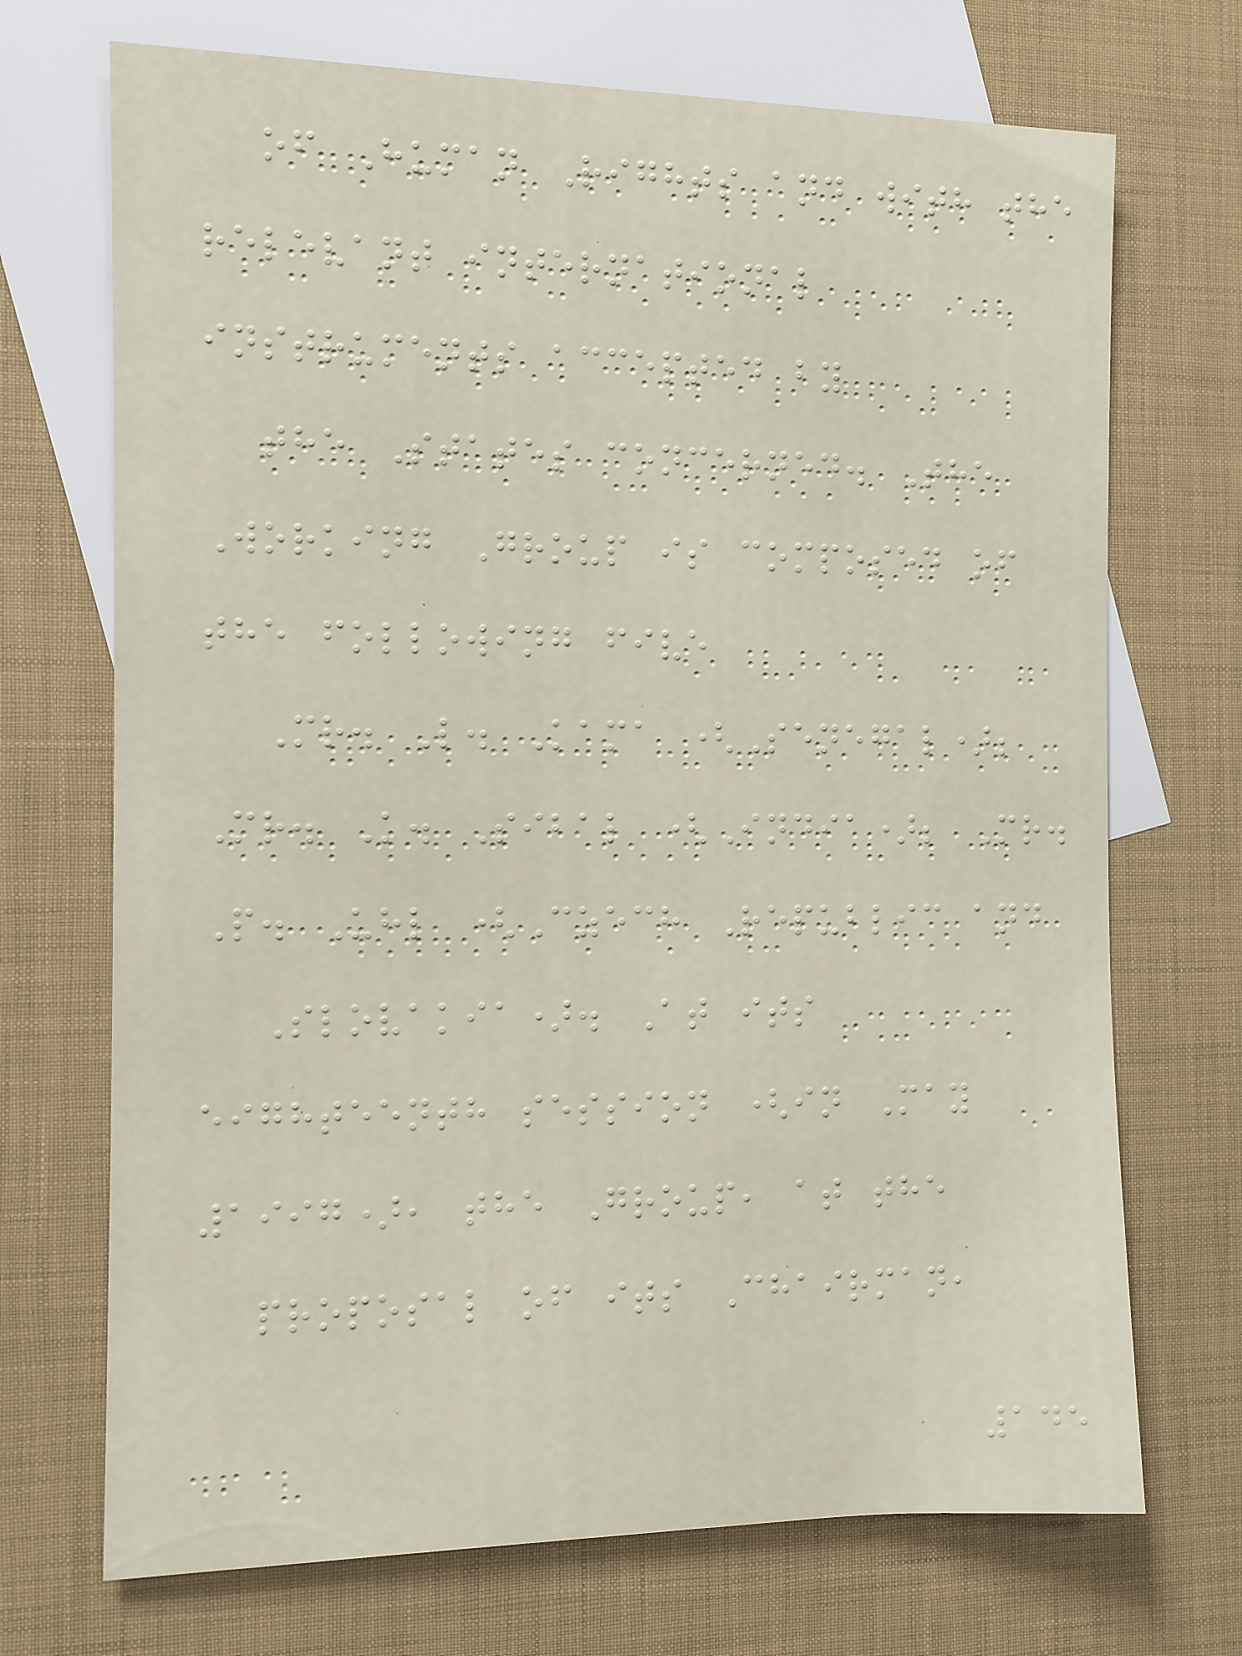of Human Rights and with the
relevant international
instruments accepted by
the States concerned. The
Working Group is composed of
the following five
Mr. L. Kama (Senegal);
Mr. K. Sibal (India); Mr.
P. Uhl (Czech Republic and
Slovakia). At its
eighteenth session (in May
1997), the Group, at the
proposal of its Chairman,
145
